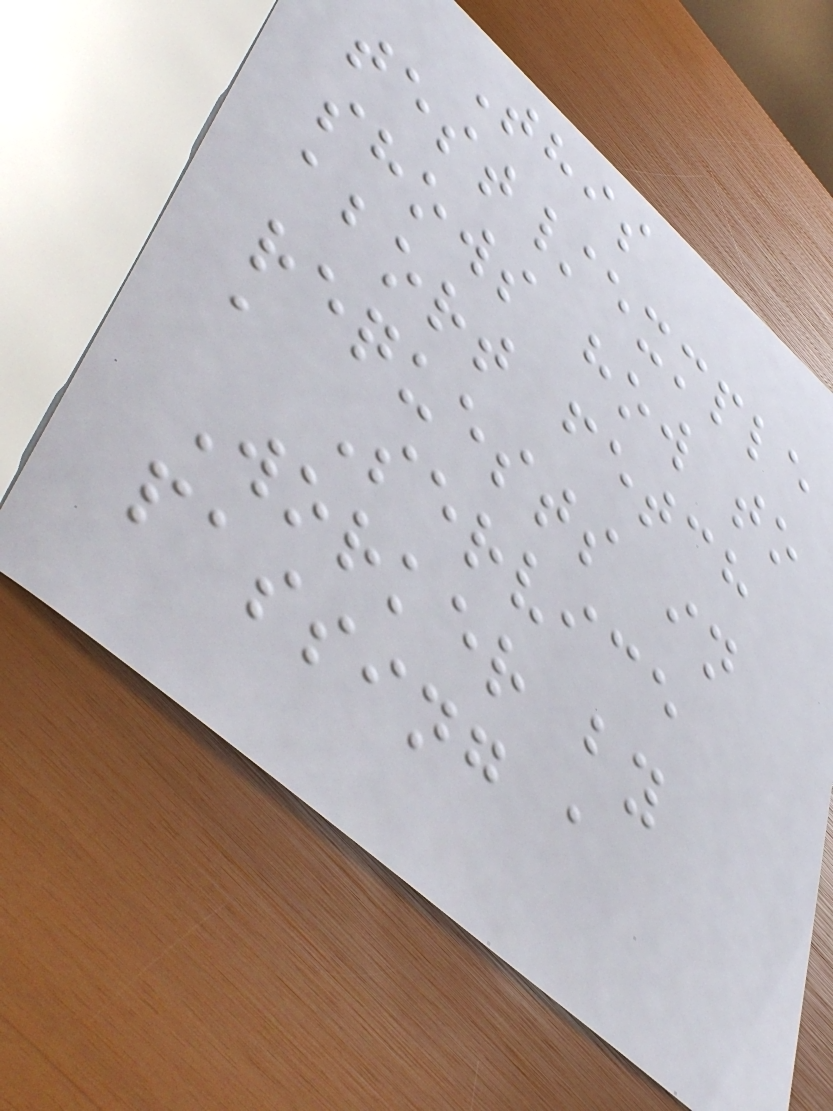This
test/exmple
shows how to
abort fetch
requests in
a Service
Worker by
passing a
